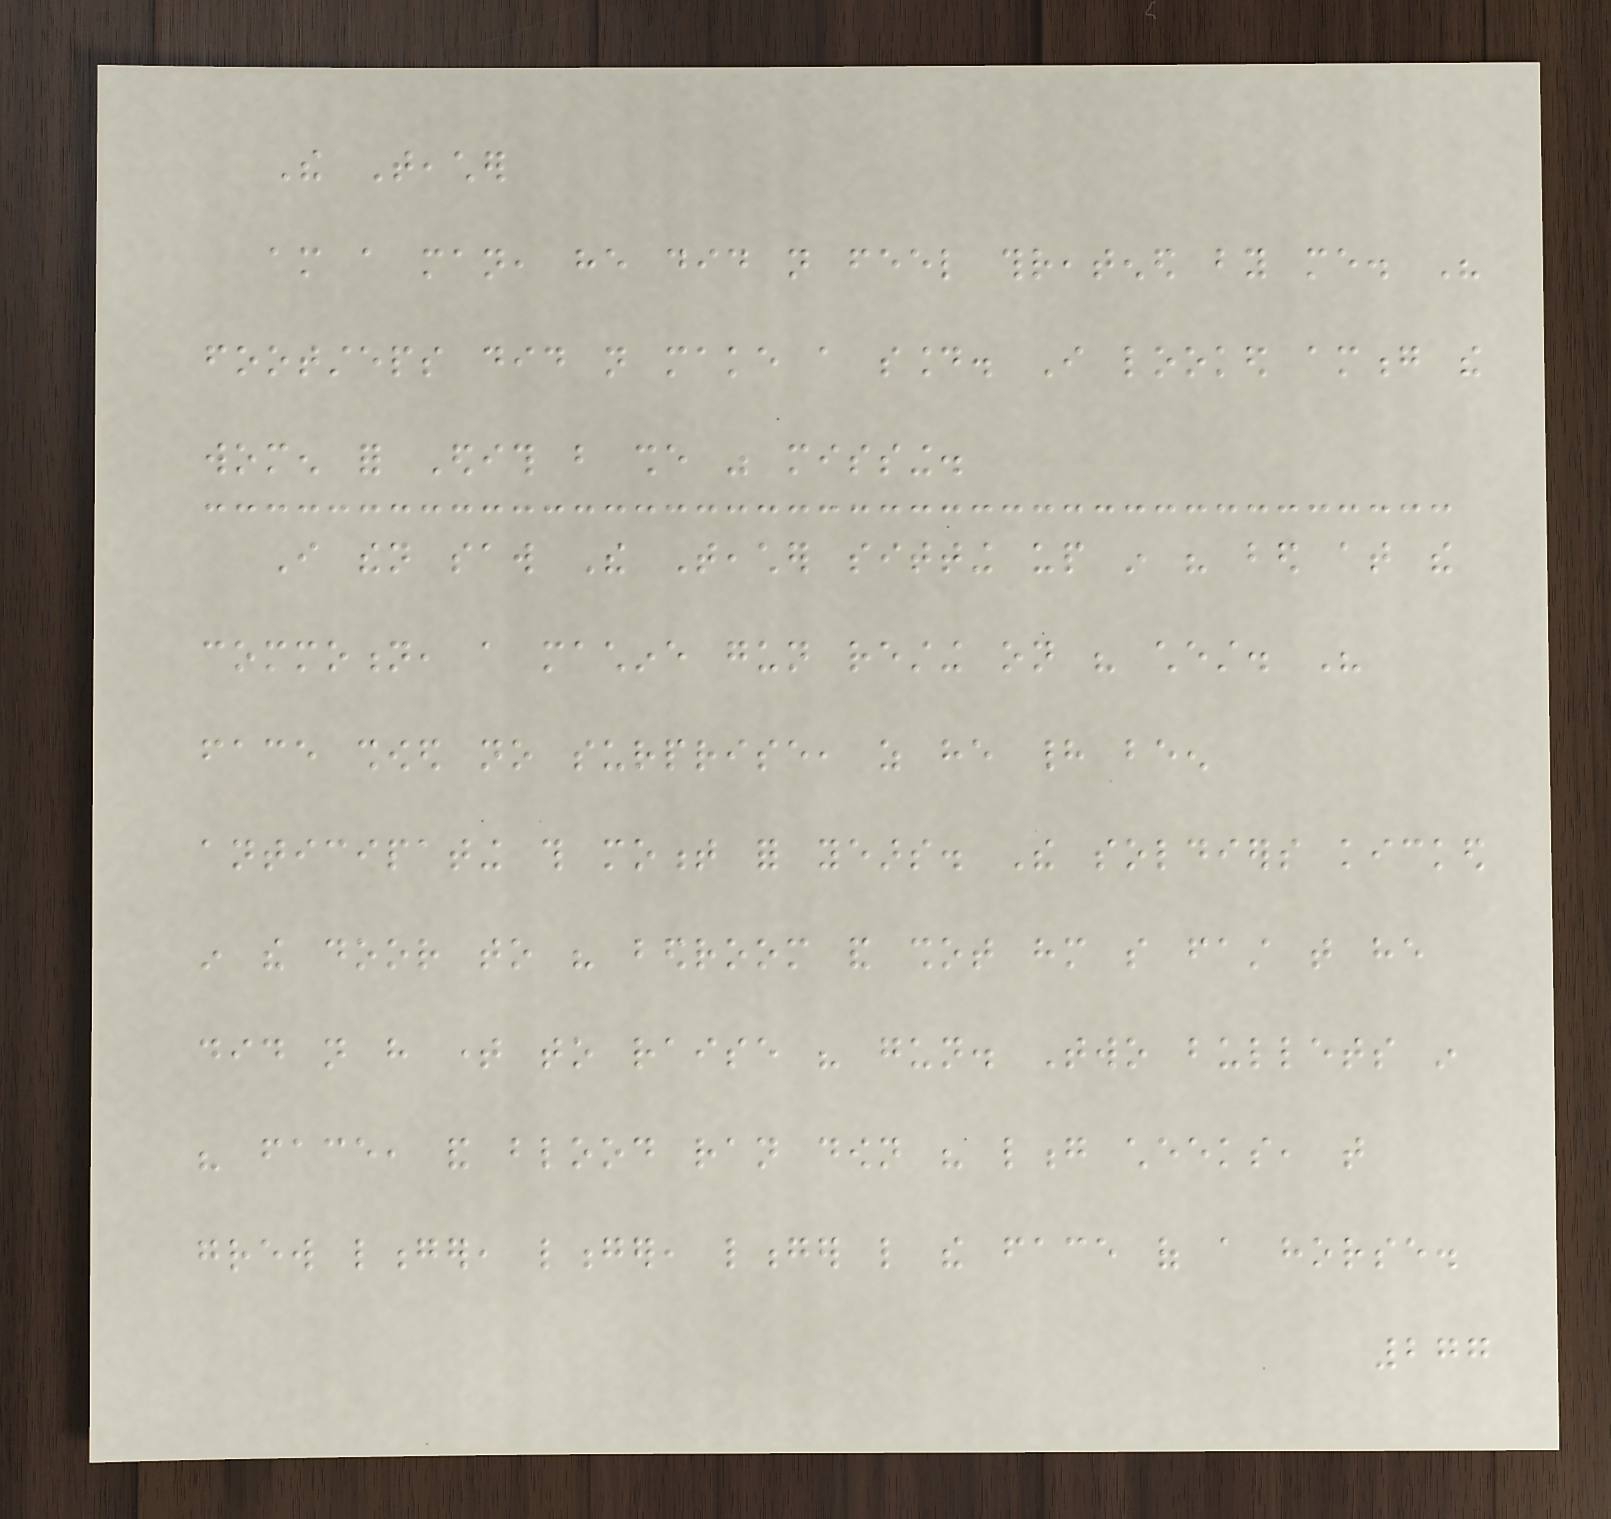The Teacher
am a man, he did not feel threatened by me. His
footsteps did not make a sound. I looked among the
women for Edith but she was missing.
I then saw The Teacher sitting up in his bed at the
commotion, a machine gun resting on his chest. His
face showed no surprise, as he had been
anticipating this moment for years. The soldiers kicked
in the door to his bedroom and shot him so fast that he
did not have time to raise his gun. Two bullets in
his face, and blood ran down his long cheeks, that
grew longer, longer, longer like the face of a horse.
277
